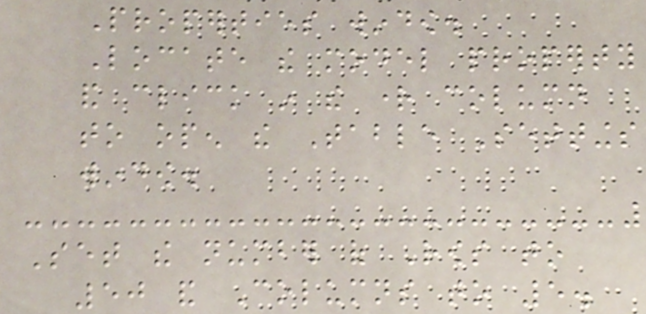Properties window.
Locate the model property
and click in the right column
to open the Table Settings
window.
Set the number of Rows to
50 and Columns to 5.
